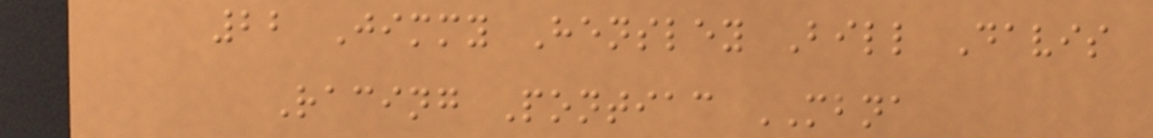22 Jimmy Hensley Bill Davis
Racing Pontiac MBNA
